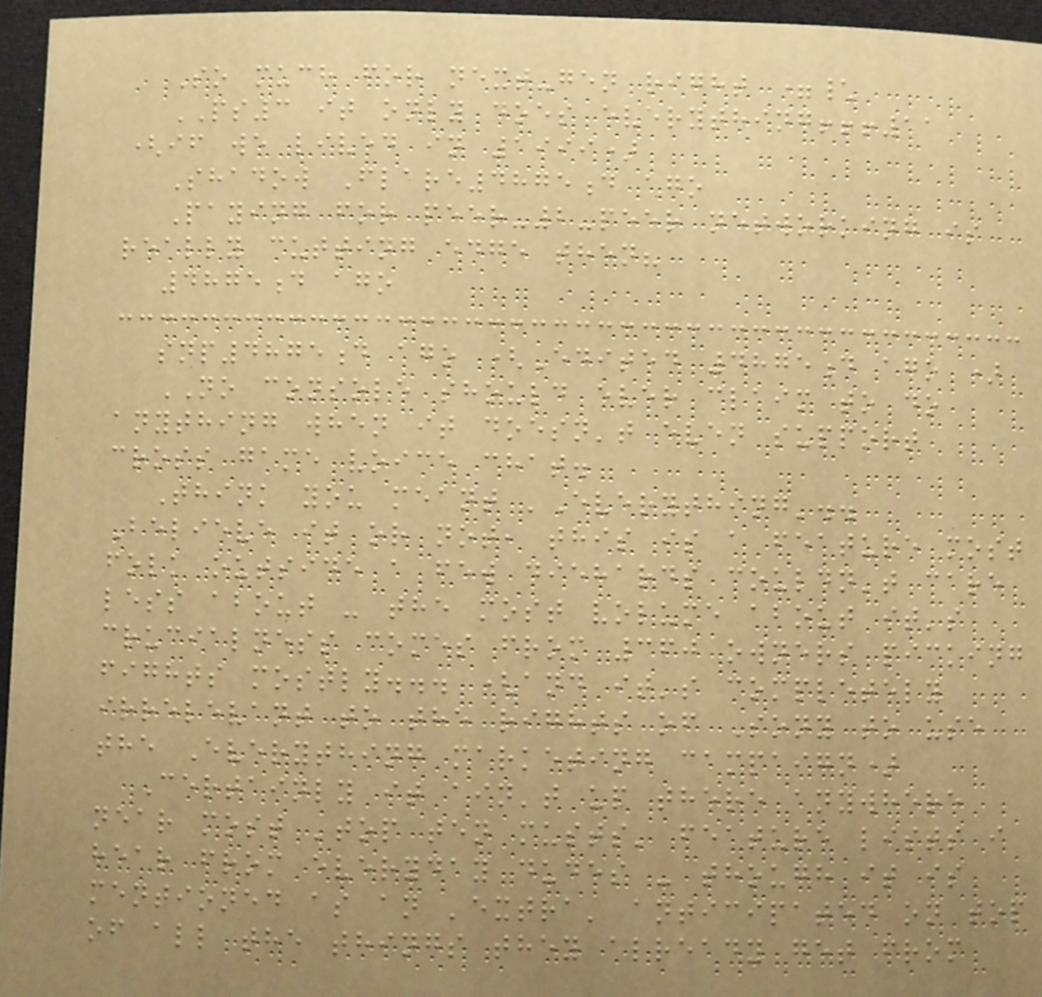So much for next-gen right =\
PS3 it only does everything!!!11
(if we lived in 1999)
Shadow Flare4875d ago
Paying for peer-2-peer networking is
really cutting edge then?
4875d ago
snp4875d ago (Edited 4875d ago )
NO console should ever claim to do
anything when it doesn't even support
cross game voice chat.
Think you meant 'Everything'..
Believe it or not, this is a feature most
folk outside a few diehards couldn't care
less about - the most volume about it's
crucialness comes from 360 owners picking
fights mostly... (and it's completely
irrelevant to the rights of Sony to use
the Everything marketing campaign)
Certainly it ain't up there anywhere
near most 'top ten musts' feature lists i
hear from everyday dudes - though it is
mentioned as an 'extra' anticipated on top
of all the things they already get from
